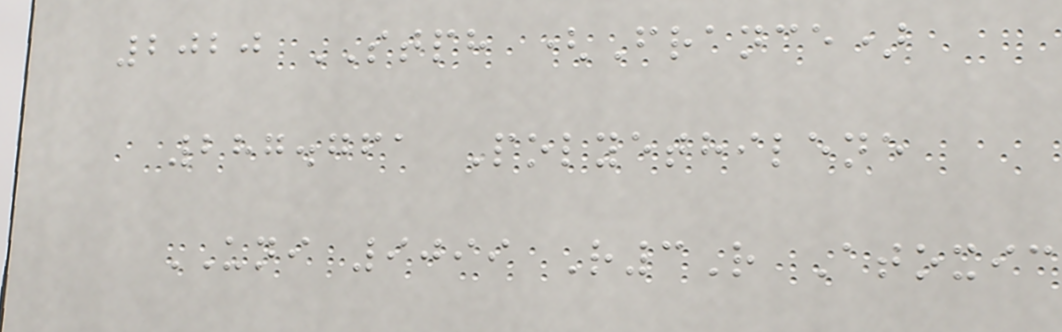2020 STPH (France)
287.761 Polyethilene
UNI 9099 R3R Atoxic
